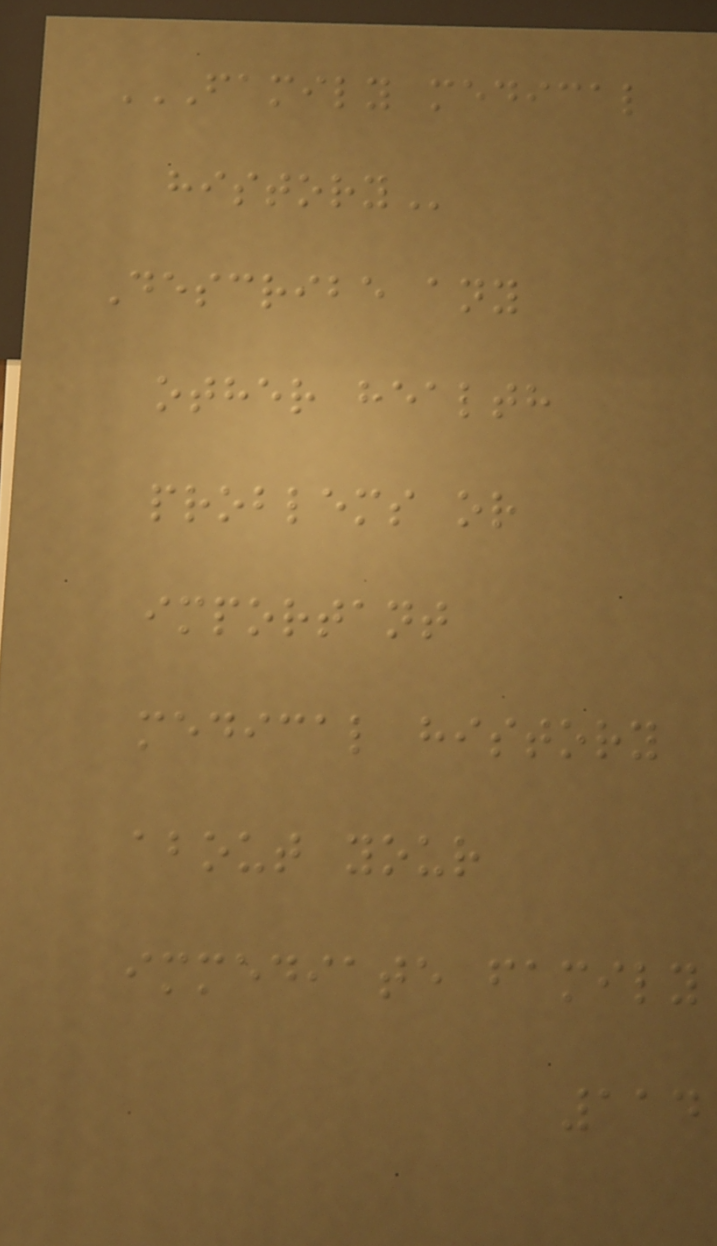FAMILY MEDICAL
HISTORY
Describe any
other health
problems or
important
medical history
about your
immediate family
114
